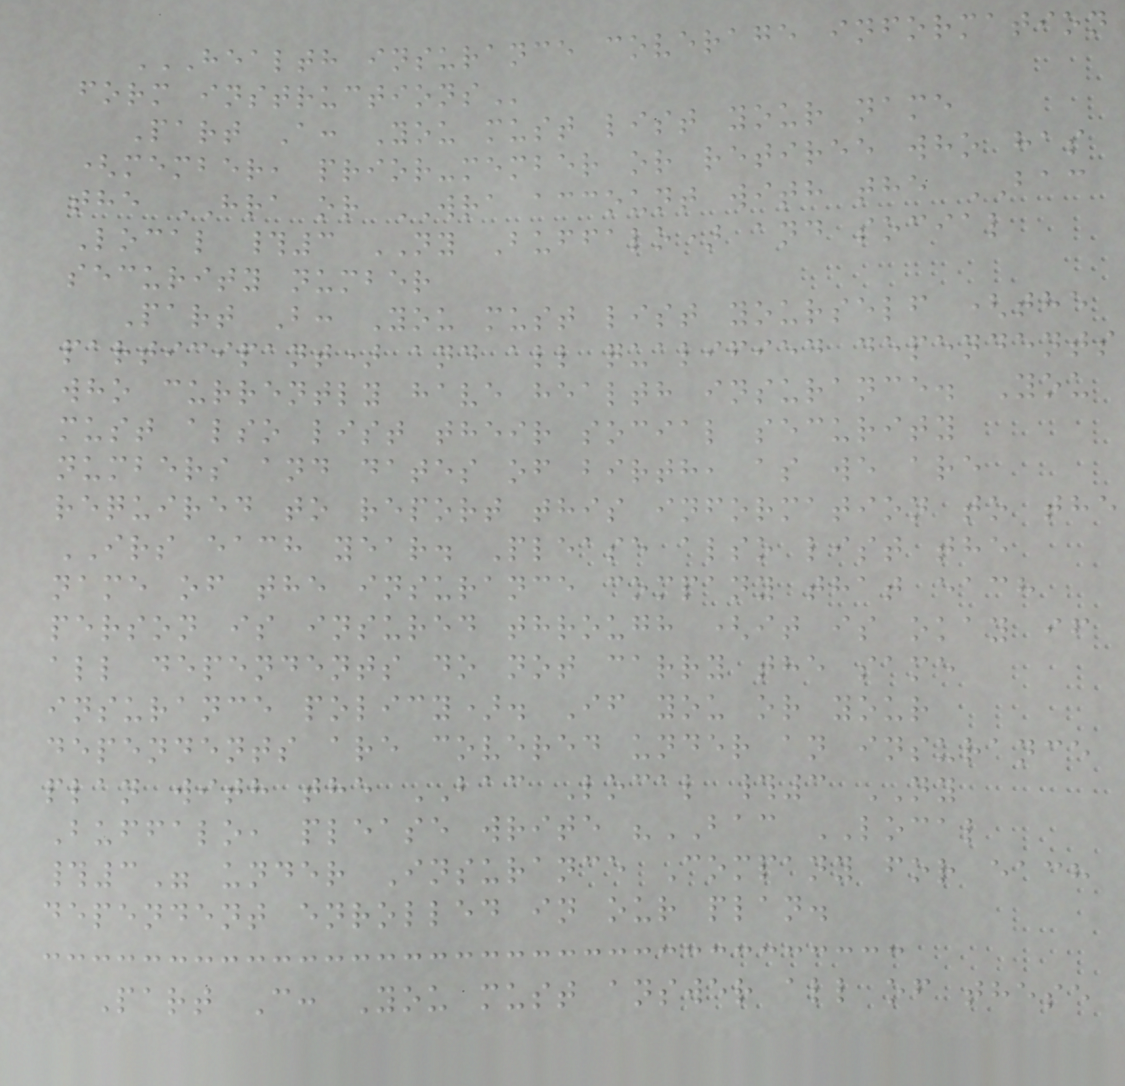HEALTH INSURANCE COVERAGE INFORMATION
FORM INSTRUCTIONS
Part A: You must list your name
(member, prior-member or retiree who has
the HRA or WRA account with the BAC
Local #3 NY Buffalo) and social
security number
Part B: You must list yourself (the
participant) and all qualified dependents
who currently have health insurance. You
must also list their social security
numbers and dates of birth, as we are
required to report this information to the
IRS each year. Please also list the
name of the insurance company that each
person is insured through (it is okay if
all dependents do not carry the same
insurance policy). If you or your
dependents are covered under an insurance
plan with the BAC Local #3 NY
Buffalo, please write "BAC LOCAL
#3" under Insurance Company for each
dependent enrolled in our plan.
Part C: You must answer all of these
